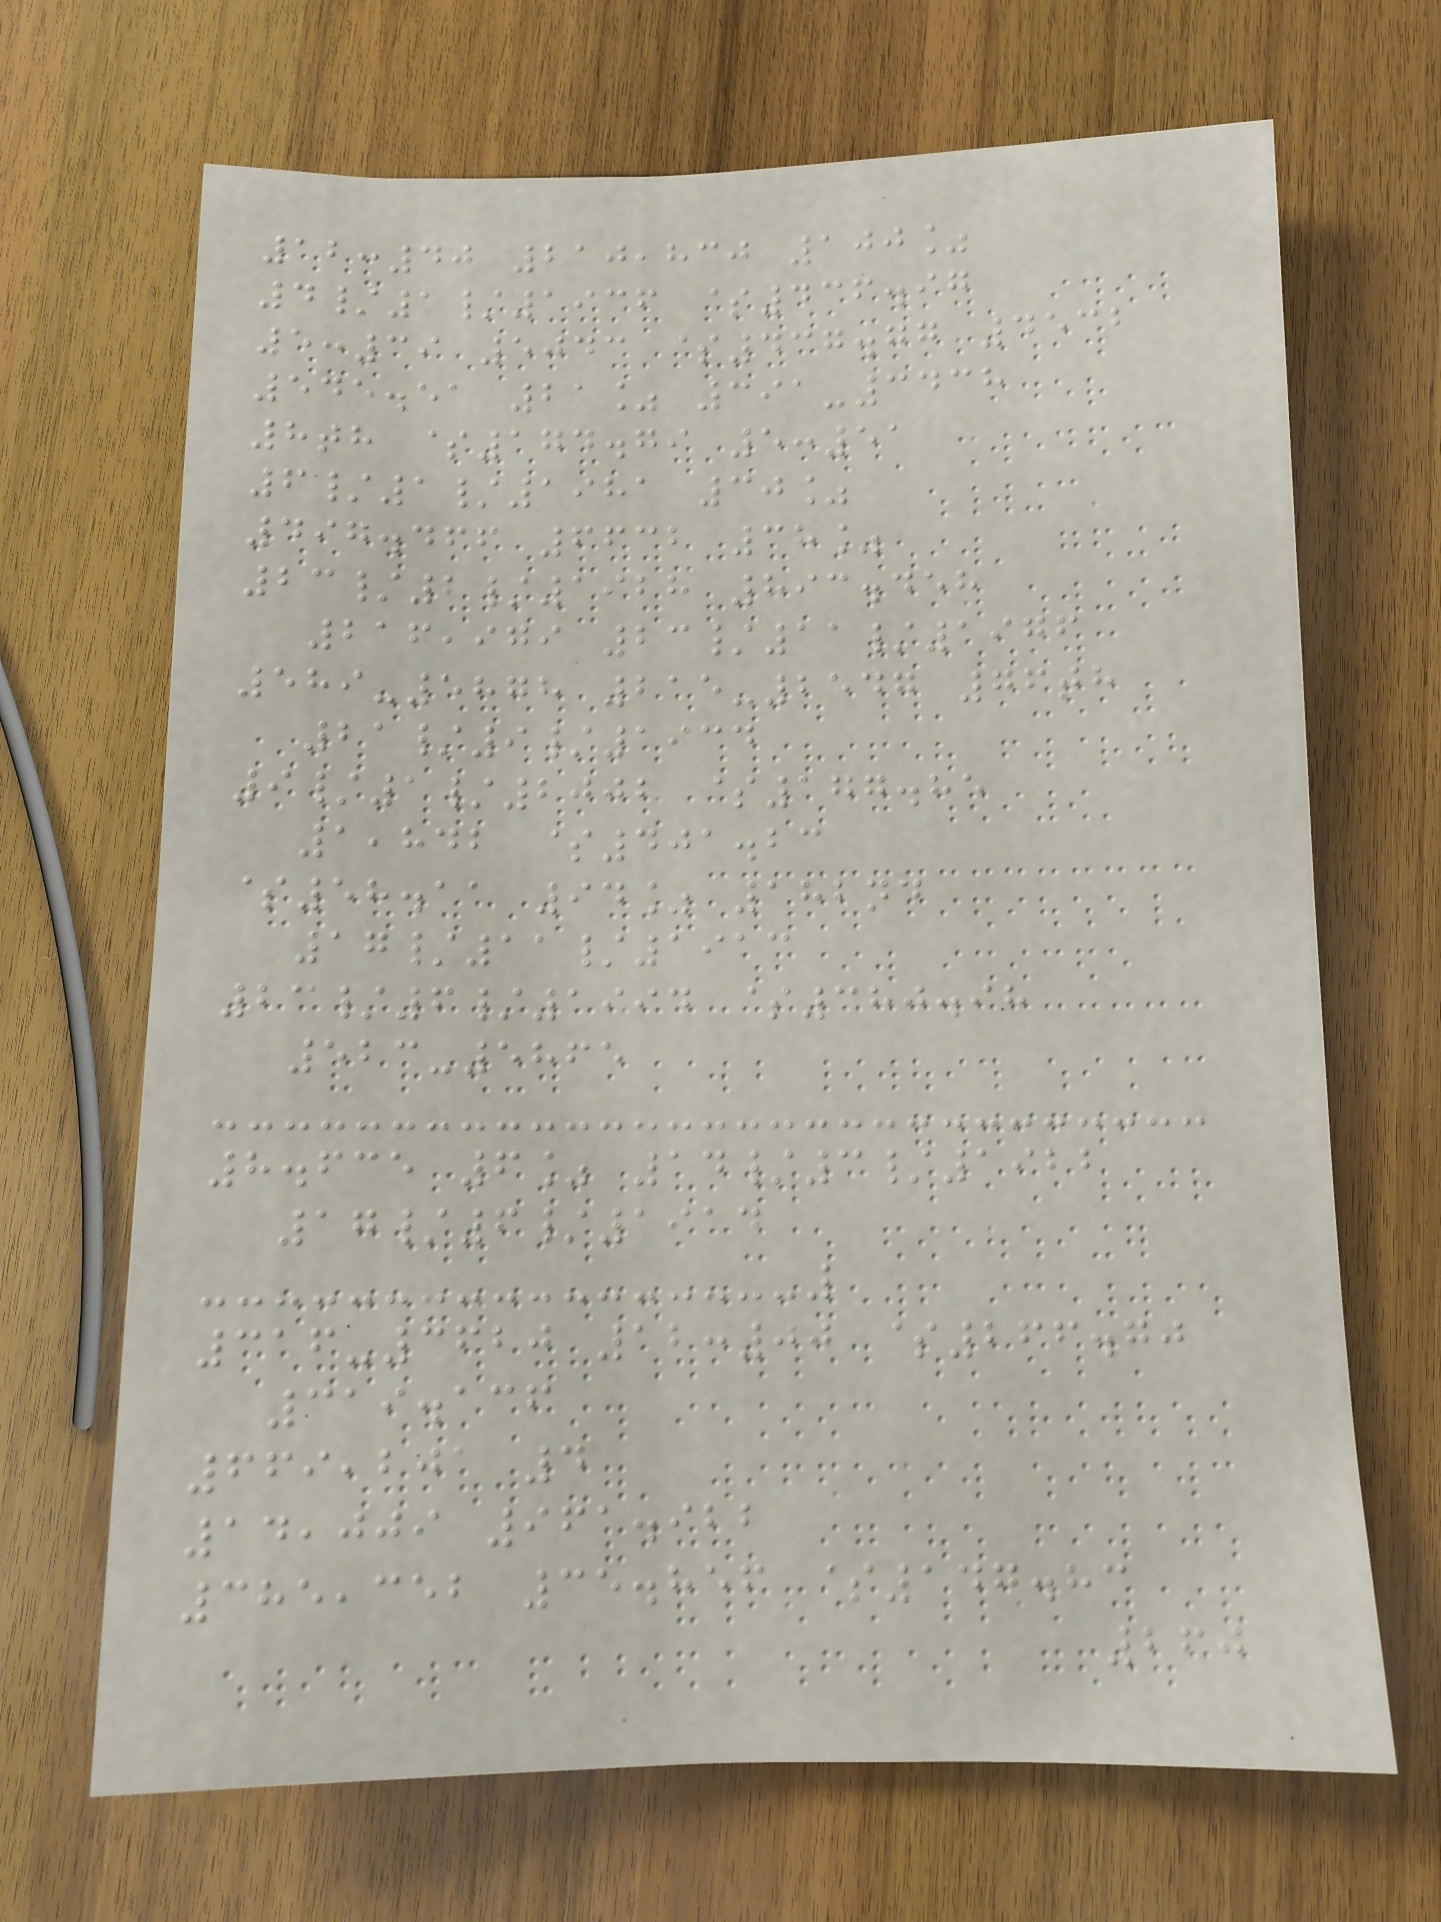12:40 210,830 100%
4/1/1936 $436.97
5:39 5043 $437.77 4532
545.51 21% 391-3438
8th $174.79 5:51
6/1/1981 30%
497.466 6632 38%
23/2/1928 893.458
216,979 23/11/1976
589-5878 215-2547 76th
21/9/1934
9/1/2002 $177.85
1,842 $401.23
$58.11 94% 182nd
17/11/1913
23/6/1994 $380.98
523-5865
8.635 6% 14/3/1922
17/6/1914
316-3620 12:00 $266.70
319.136
669,201 4
14,009 961.922
385,352 35.856 $147.83
260
